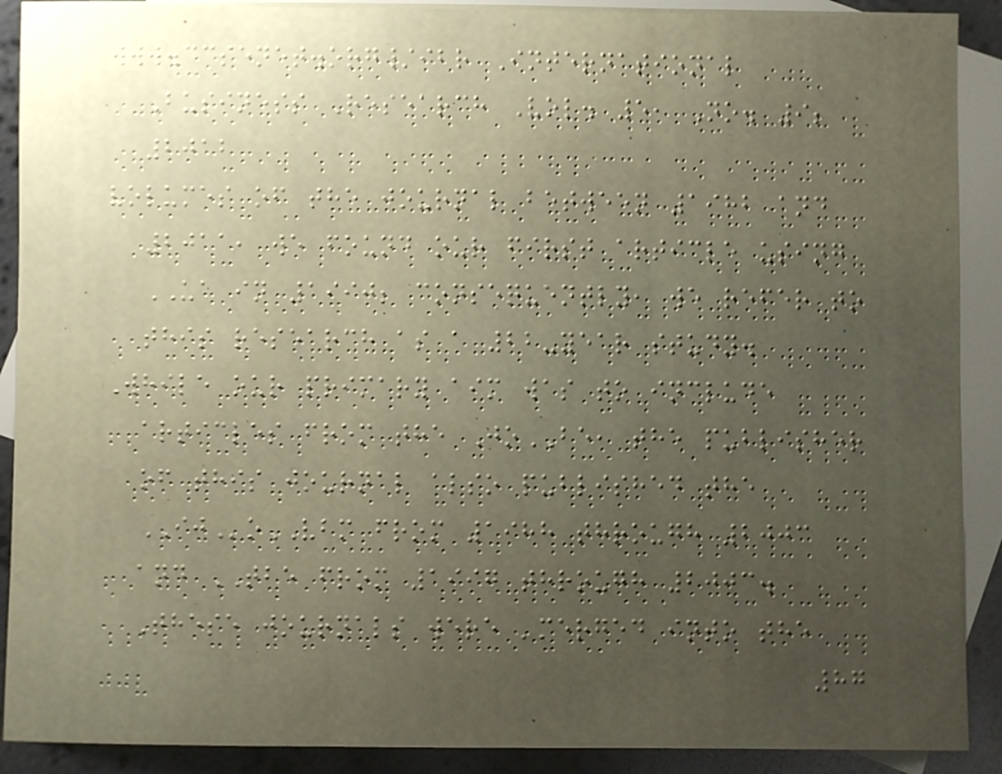www.ccsenet.org/ibr International
Business Research Vol. 5, No. 9;
2012
volumes of the journal between 1982 and
2011, we found our first article using
UA in 1990; consequently, we refer to
this research as a 22-year study.
While our primary aim was to include
articles from the JoBE, the publisher
of this journal also published the
IJoVBM from 1988 through 2003
and TBE from 1997 through 2003.
These journals were 'merged into the
87
